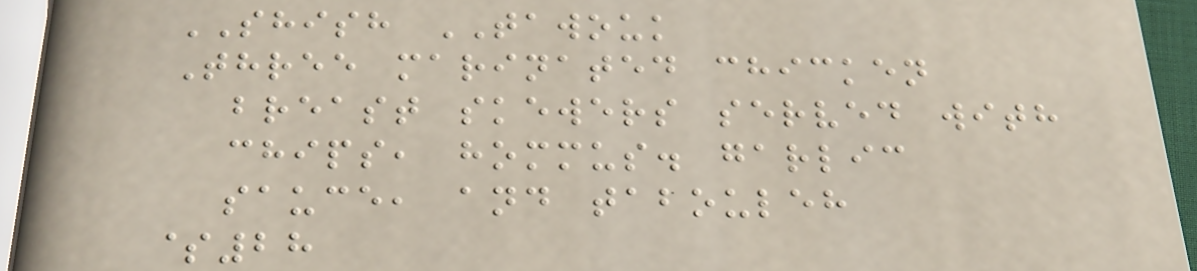SHISH TAWOUK
Three marinated chicken
breast skewers served with
chips, hommus. garlic
sauce, and tabouleh
$28
